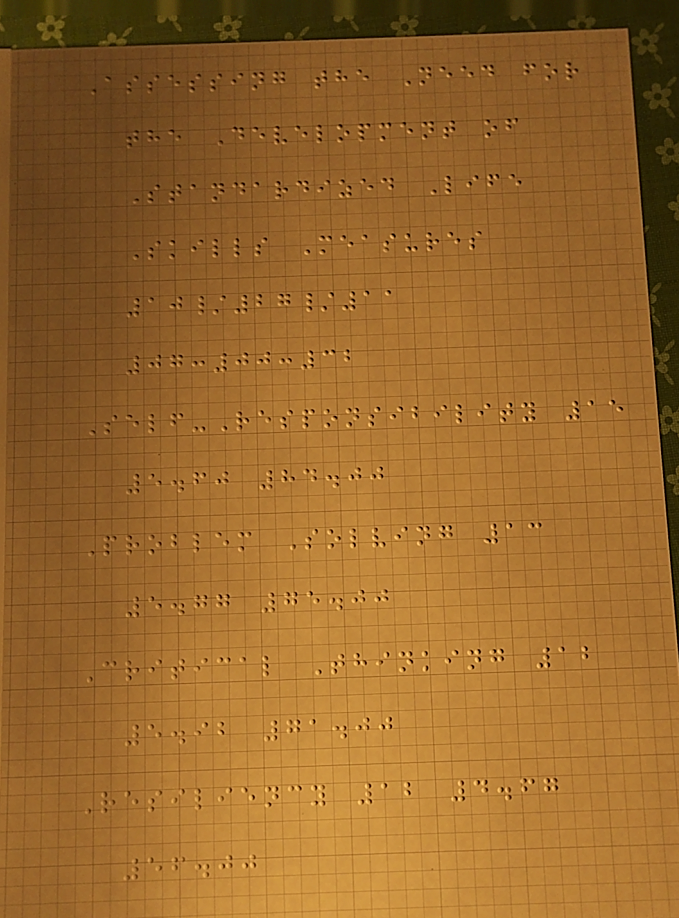Assessing the Need for
the Development of
Standardized Life
Skills Measures
10/27/11
07:00:32
Self-Responsibility 15
5.60 84.00
Problem Solving 13
5.77 75.00
Critical Thinking 12
5.92 71.00
Resiliency 12 4.67
56.00
